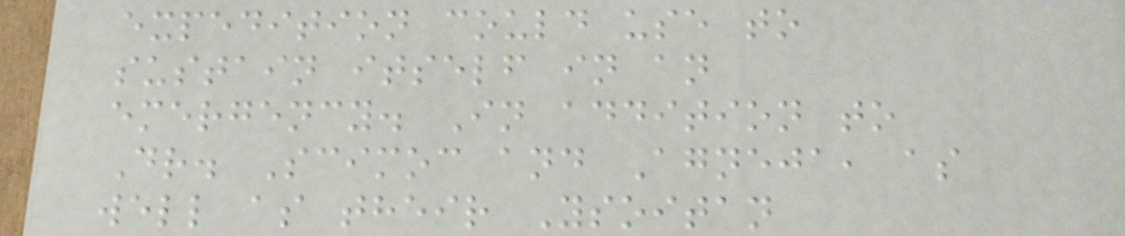expedition could use to
sustain itself in an
emergency. In addition to
Dr. Scimoc and Agneja, as
well as their Ysoitan
